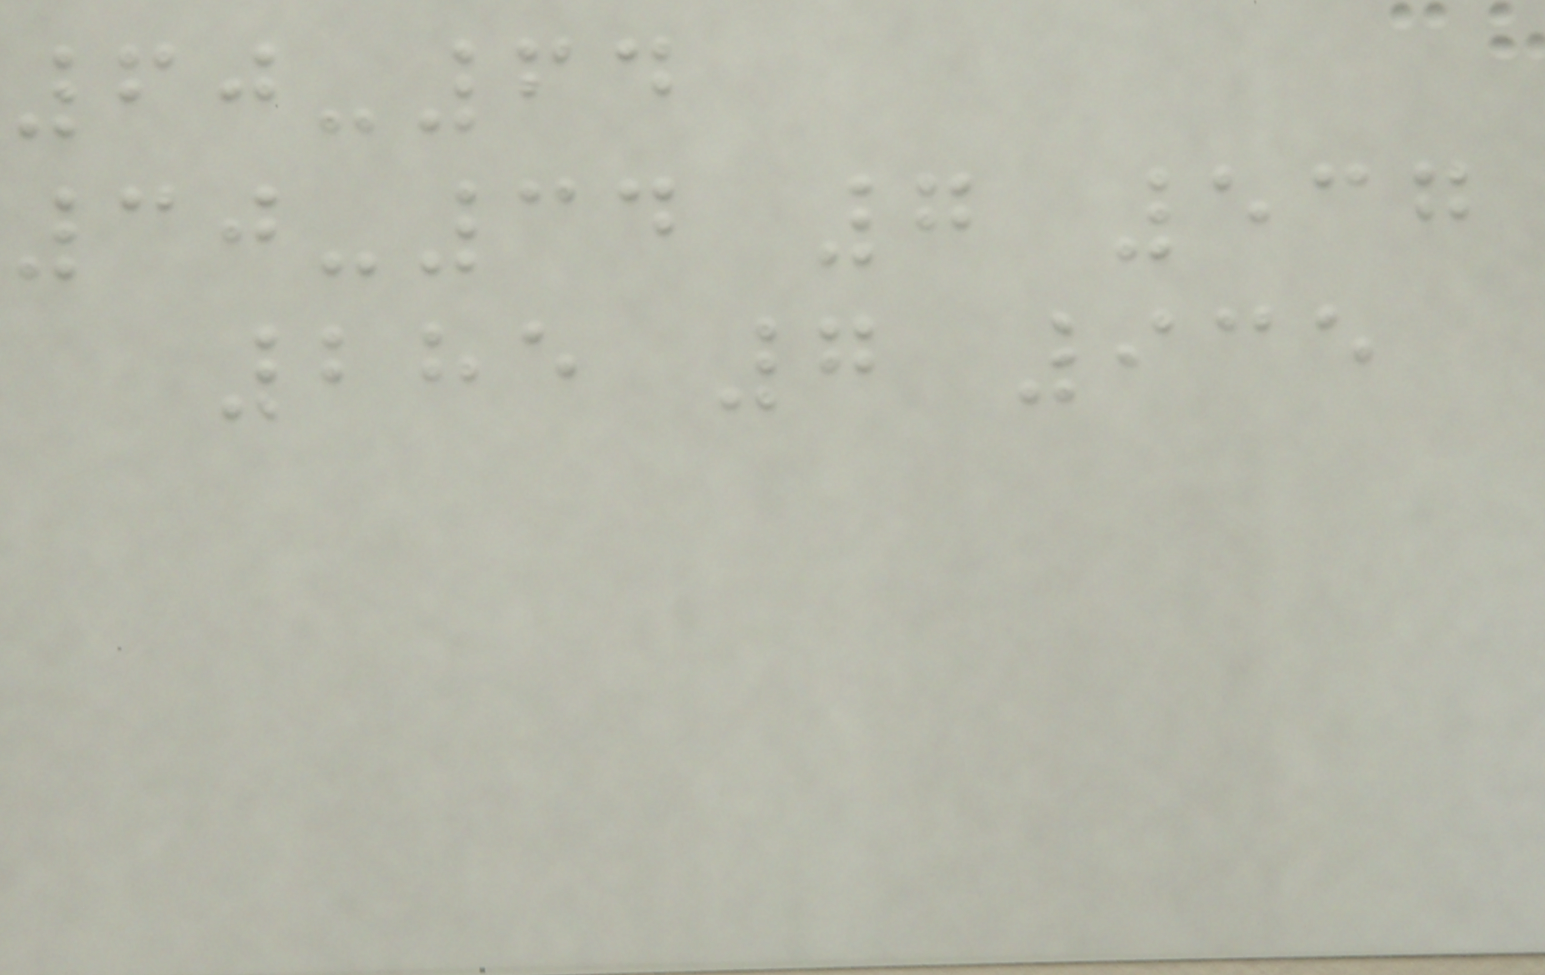60-64
30-34 7 537
285 7 935
